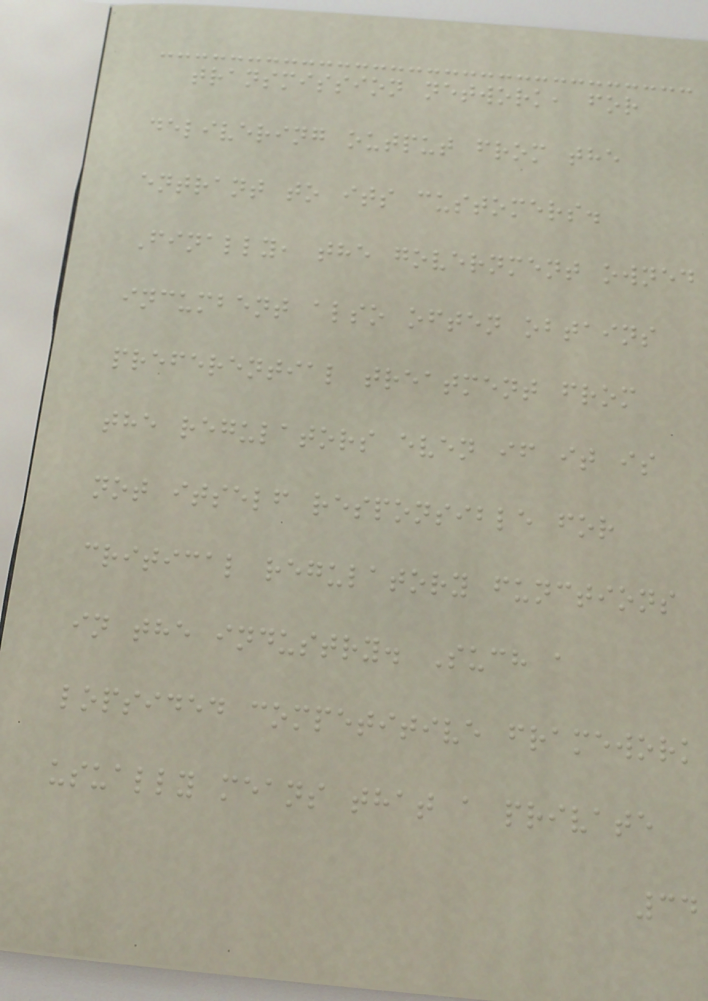transmission network, for
delivering output from the
entrant to its customers.
Finally, the government owned
incumbent also often obtains
preferential treatment from
the regulators even if it is
not itself responsible for
critical regulatory functions
in the industry. Such a
lopsided competitive framework
usually means that a private
34
